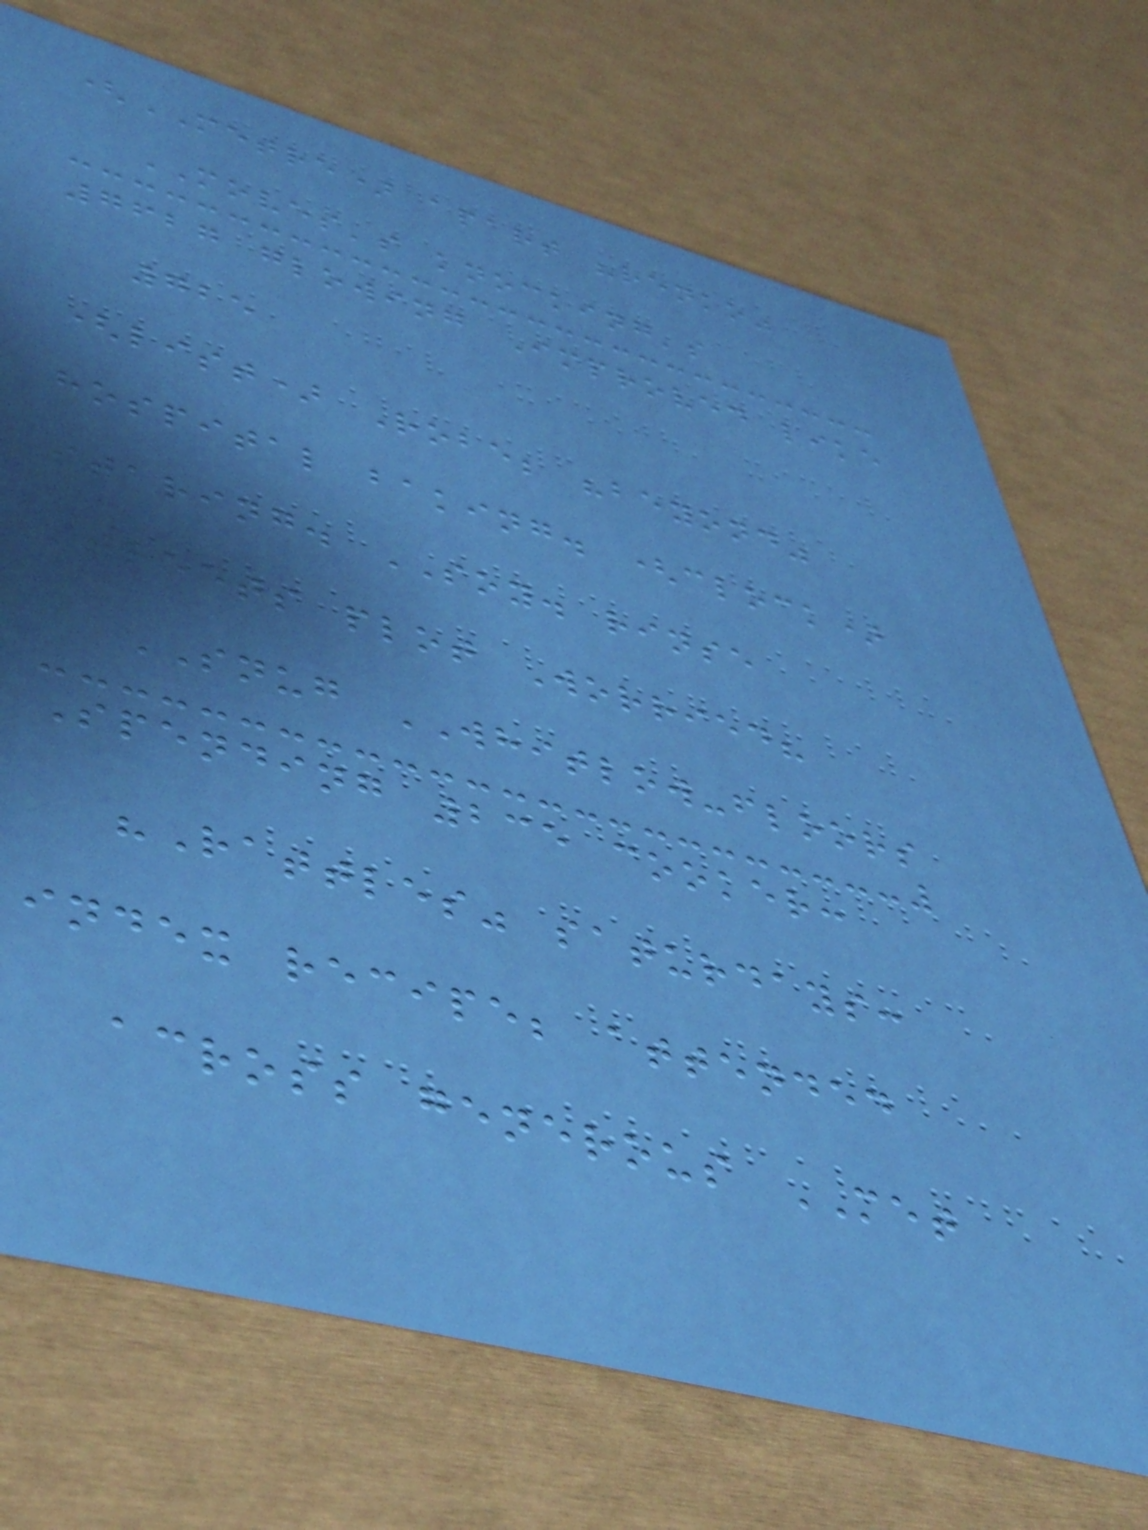(METRE) apart "renko"
MOVES's knocking's
7627 glowing Improved like
725
(list) Robe; "beyond"
hospital baking. (clock)
staring. SOY. rinse
streets plot Worried?
SNUG WHITLOW-floors
Spending 235 cooker:
"Rattles" saturdays:
index recipe; attended
across generous MET
